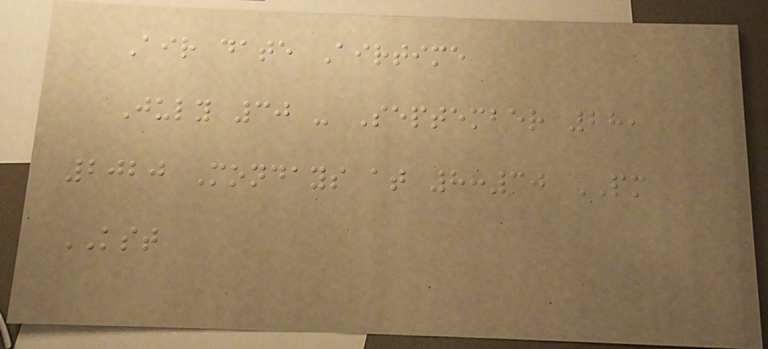Air date Airtime
July 30 - September 28,
2020 Mondays at 8:30 PM
KST
